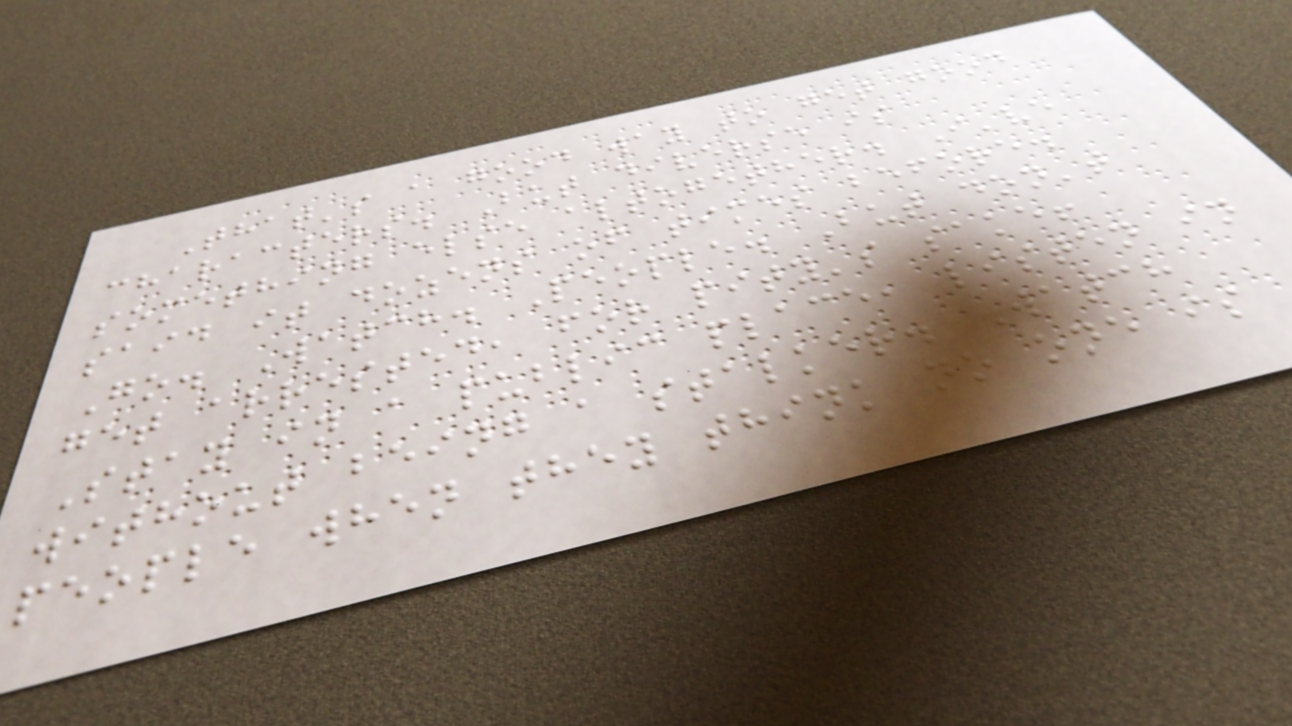That's a good way to get good
characters. But diverse is
something else altogether. I've
said it dozens of times before.
Go. Watch. People. But don't
get arrested, for pity's sake!
Stay in a public place, listen in
without being a stalker. Watch
people when they think no one is
